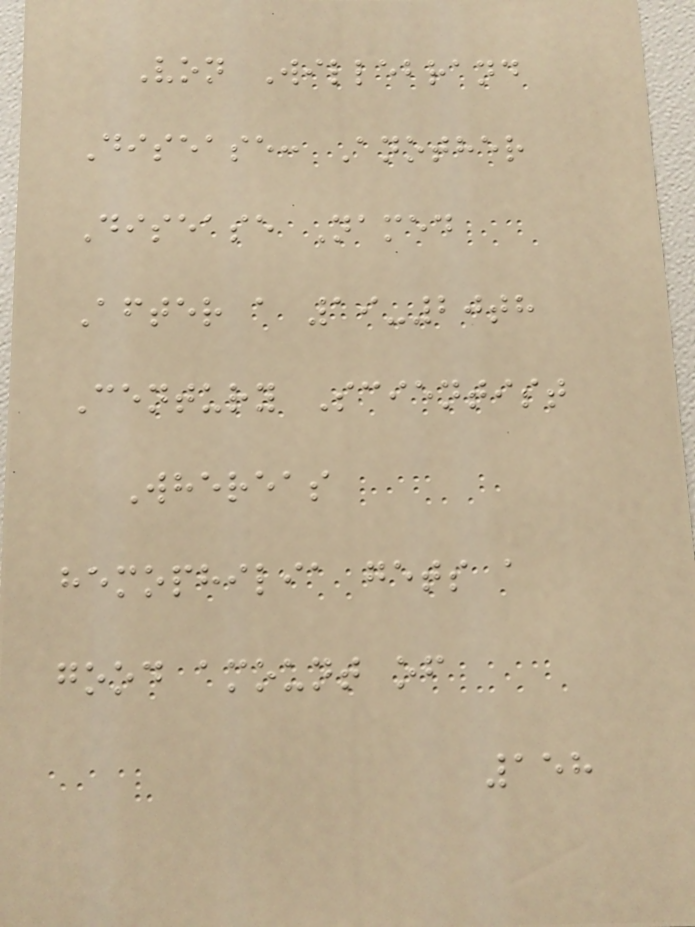Von Willebrand
Disease: Another
Disease Named
After a 19-20th
Century Scientist
Whereas
hemophilia gets a
good amount of
158
